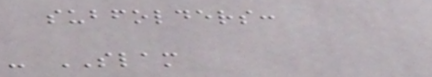subfolders:
- SLAM
